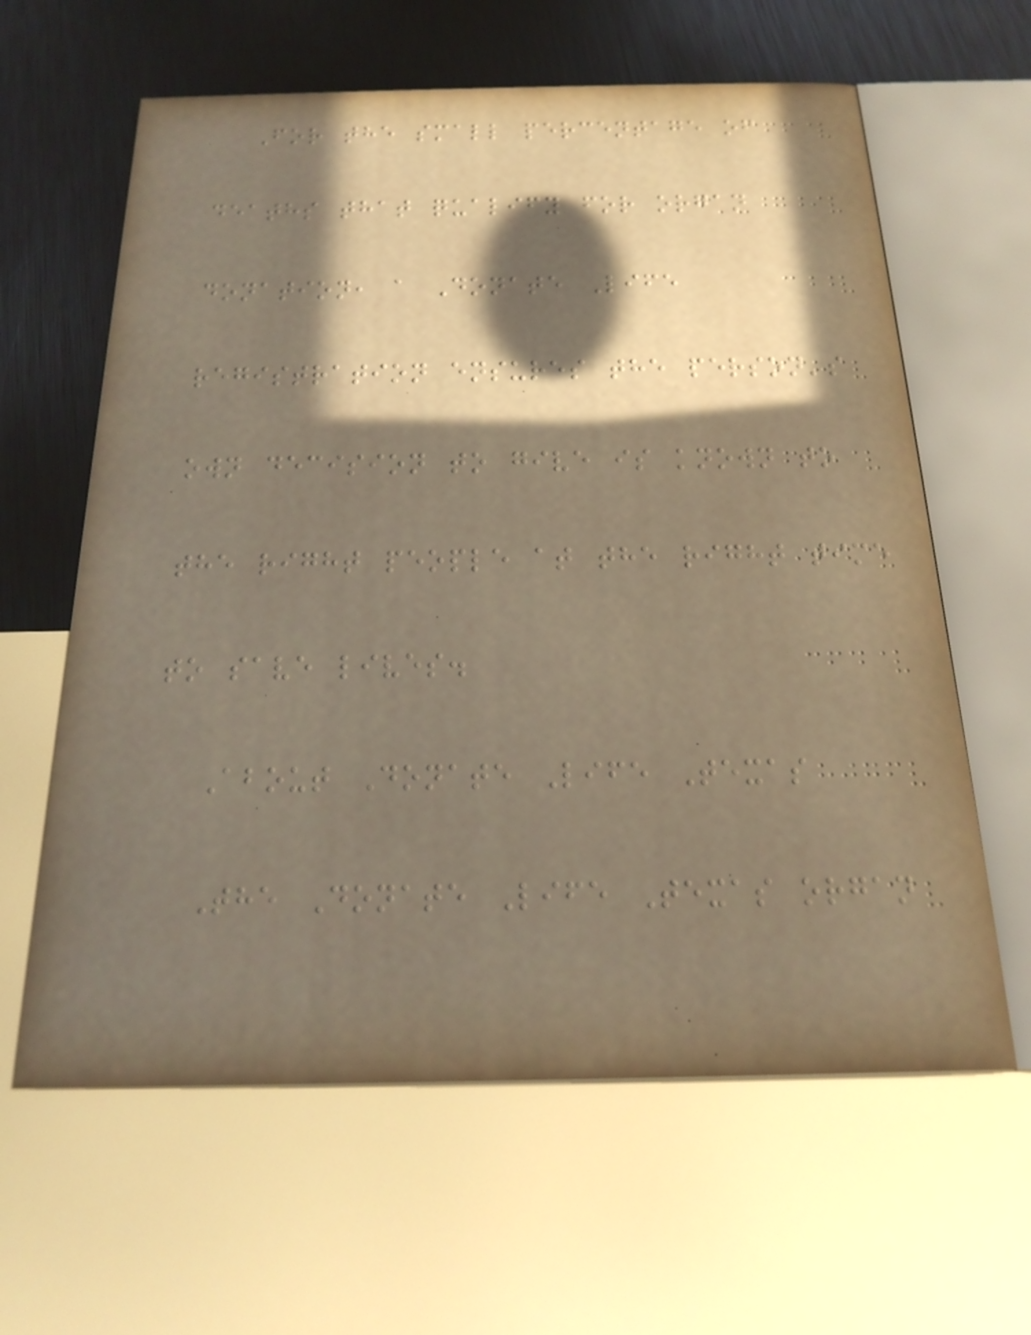For the small percentage of
deaths that qualify for organ
donation, a Donate Life
registration ensures the person's
own decision to give is known to
the right people at the right time
to save lives.
About Donate Life Texas
The Donate Life Texas organ
